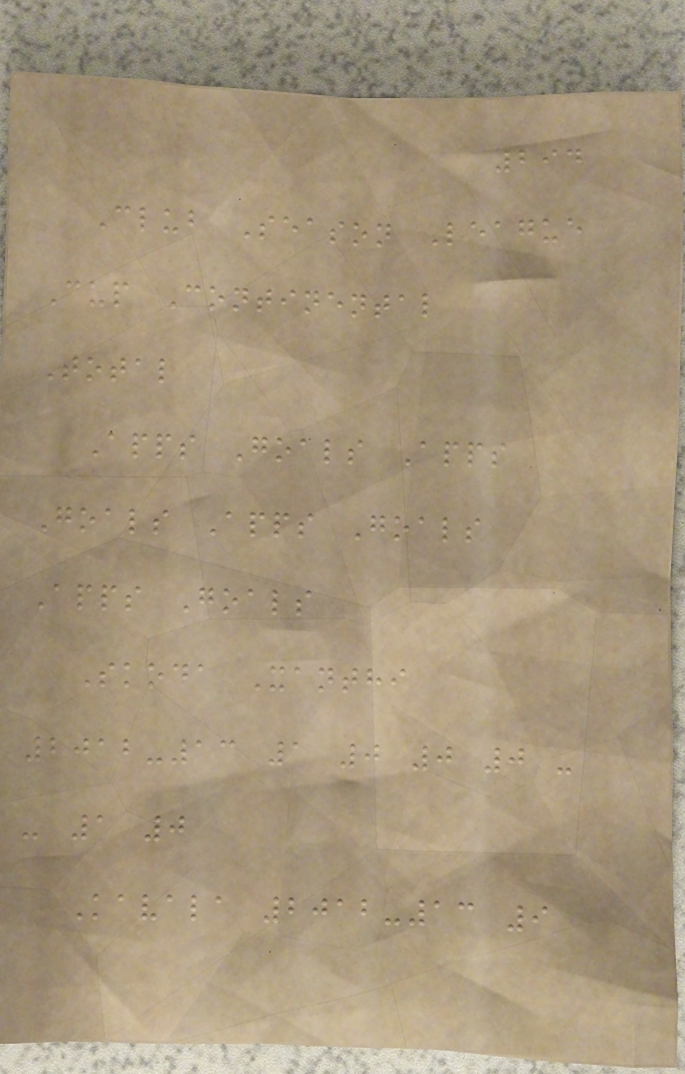294
Club Season League
Cup Continental
Total
Apps Goals Apps
Goals Apps Goals
Apps Goals
Skoda Xanthi
2012-13 1 0 0 0 -
- 1 0
Kavala 2012-13 9
